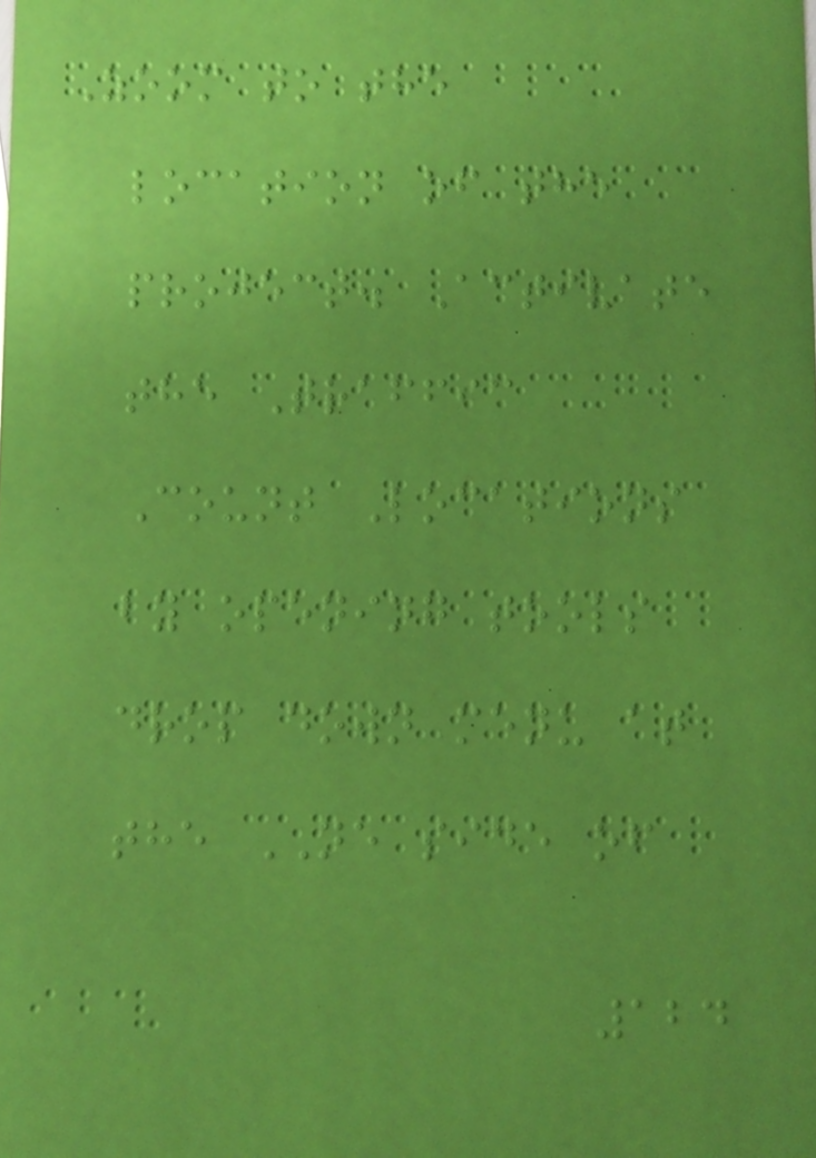Zoom to the
location of the
project. Activate
the Traffic
Count Locations
by opening tools
drop down menu at
the NE side of
124
